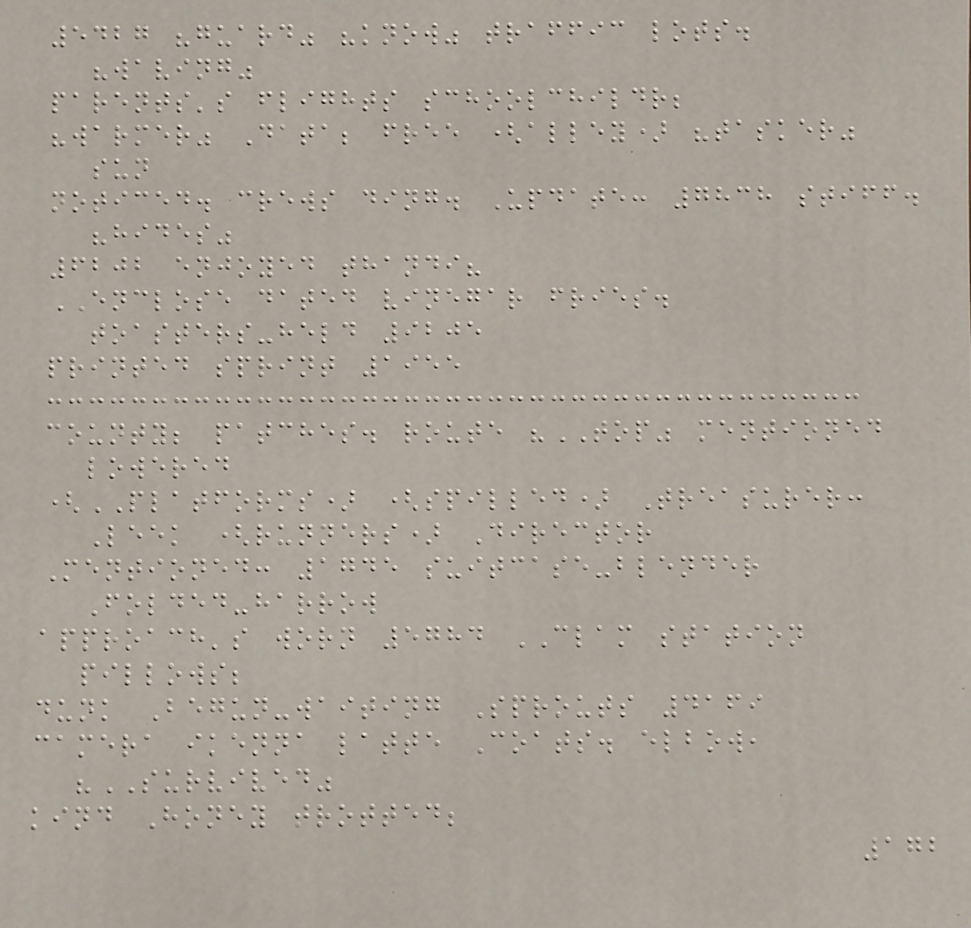5427 "guard" "know" traffic lots.
"waving"
parents's flights schoolchildr;
"warmer" Data; free (alley) "tasker"
sun
noticed. crews ding. Update: 7838 stiff.
"hides"
6202 enjoyed thandi?
ENCLOSE dated vinegar fries.
toasters-held 9205
printed sprint 1955
county; patches. route "TOP" mentioned
lowered
(PLATFORMS) (spilled) Treasurer:
Leek (runners) Director
Mentioned: 1745 suitcase-blender
Folded-harrow
approach's worn 5784 CLAM station
pillows;
dunk Begun-waiting Sprouts 4169
camera ikenna latte Coats. elbow,
"SURVIVED"
kind Honey trotted;
172
